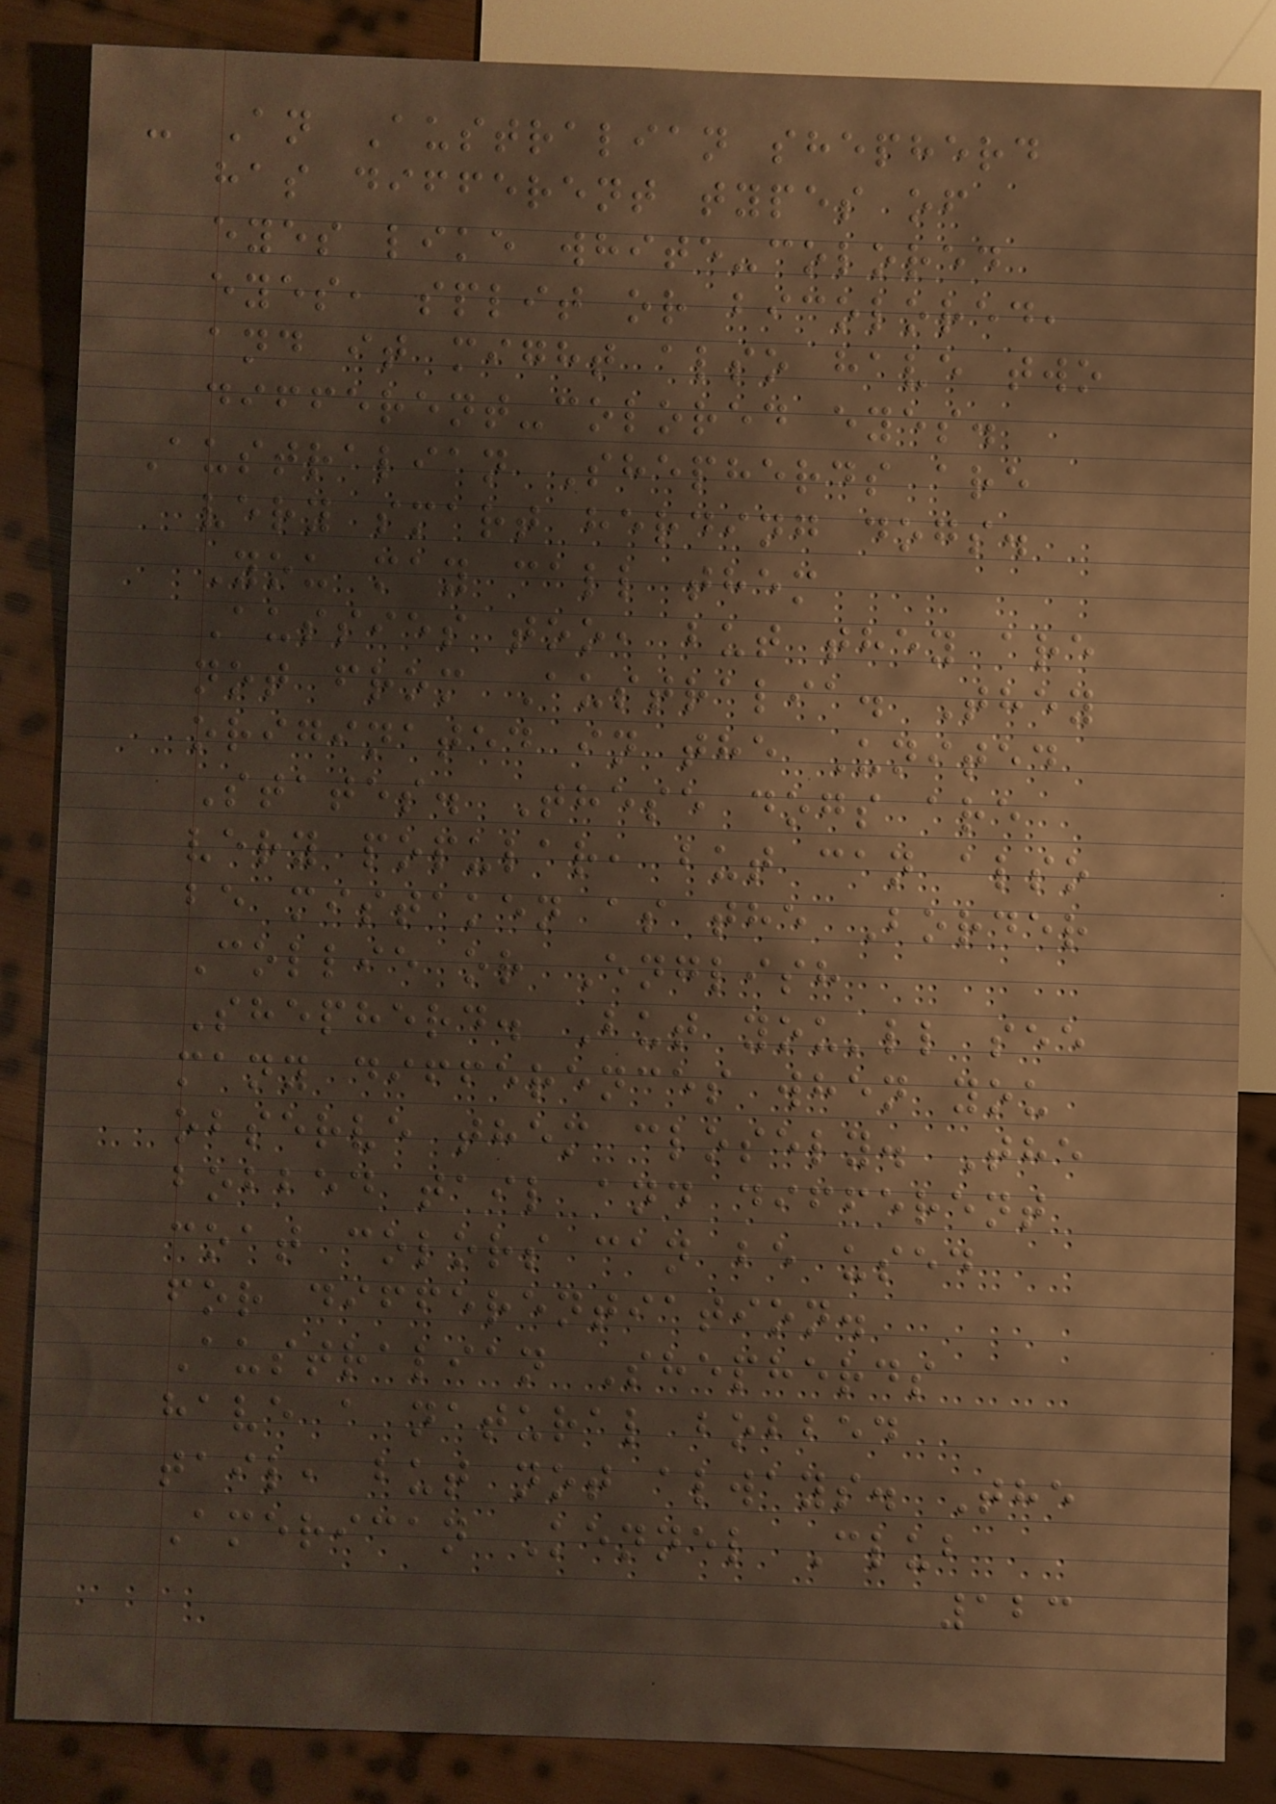- An Australian shepherd
has different types of
eyes like white-colored
eyes, split or bicolored,
and it might also have two
different-colored eyes.
Australian Shepherds are
very smart herding dogs.
You may call them
Aussies too, but they are
not from Australia. They
originated in the United
States. These dogs are
very popular, but can also
be mistaken as the Border
Collie or English
Shepherd. But you'll see
many differences when you
observe them closely. The
bobbed tail and different
coat colors can be used
for differentiation.
Australian Shepherds
have a natural bobbed
tail, but not always. The
American Kennel Club
123
